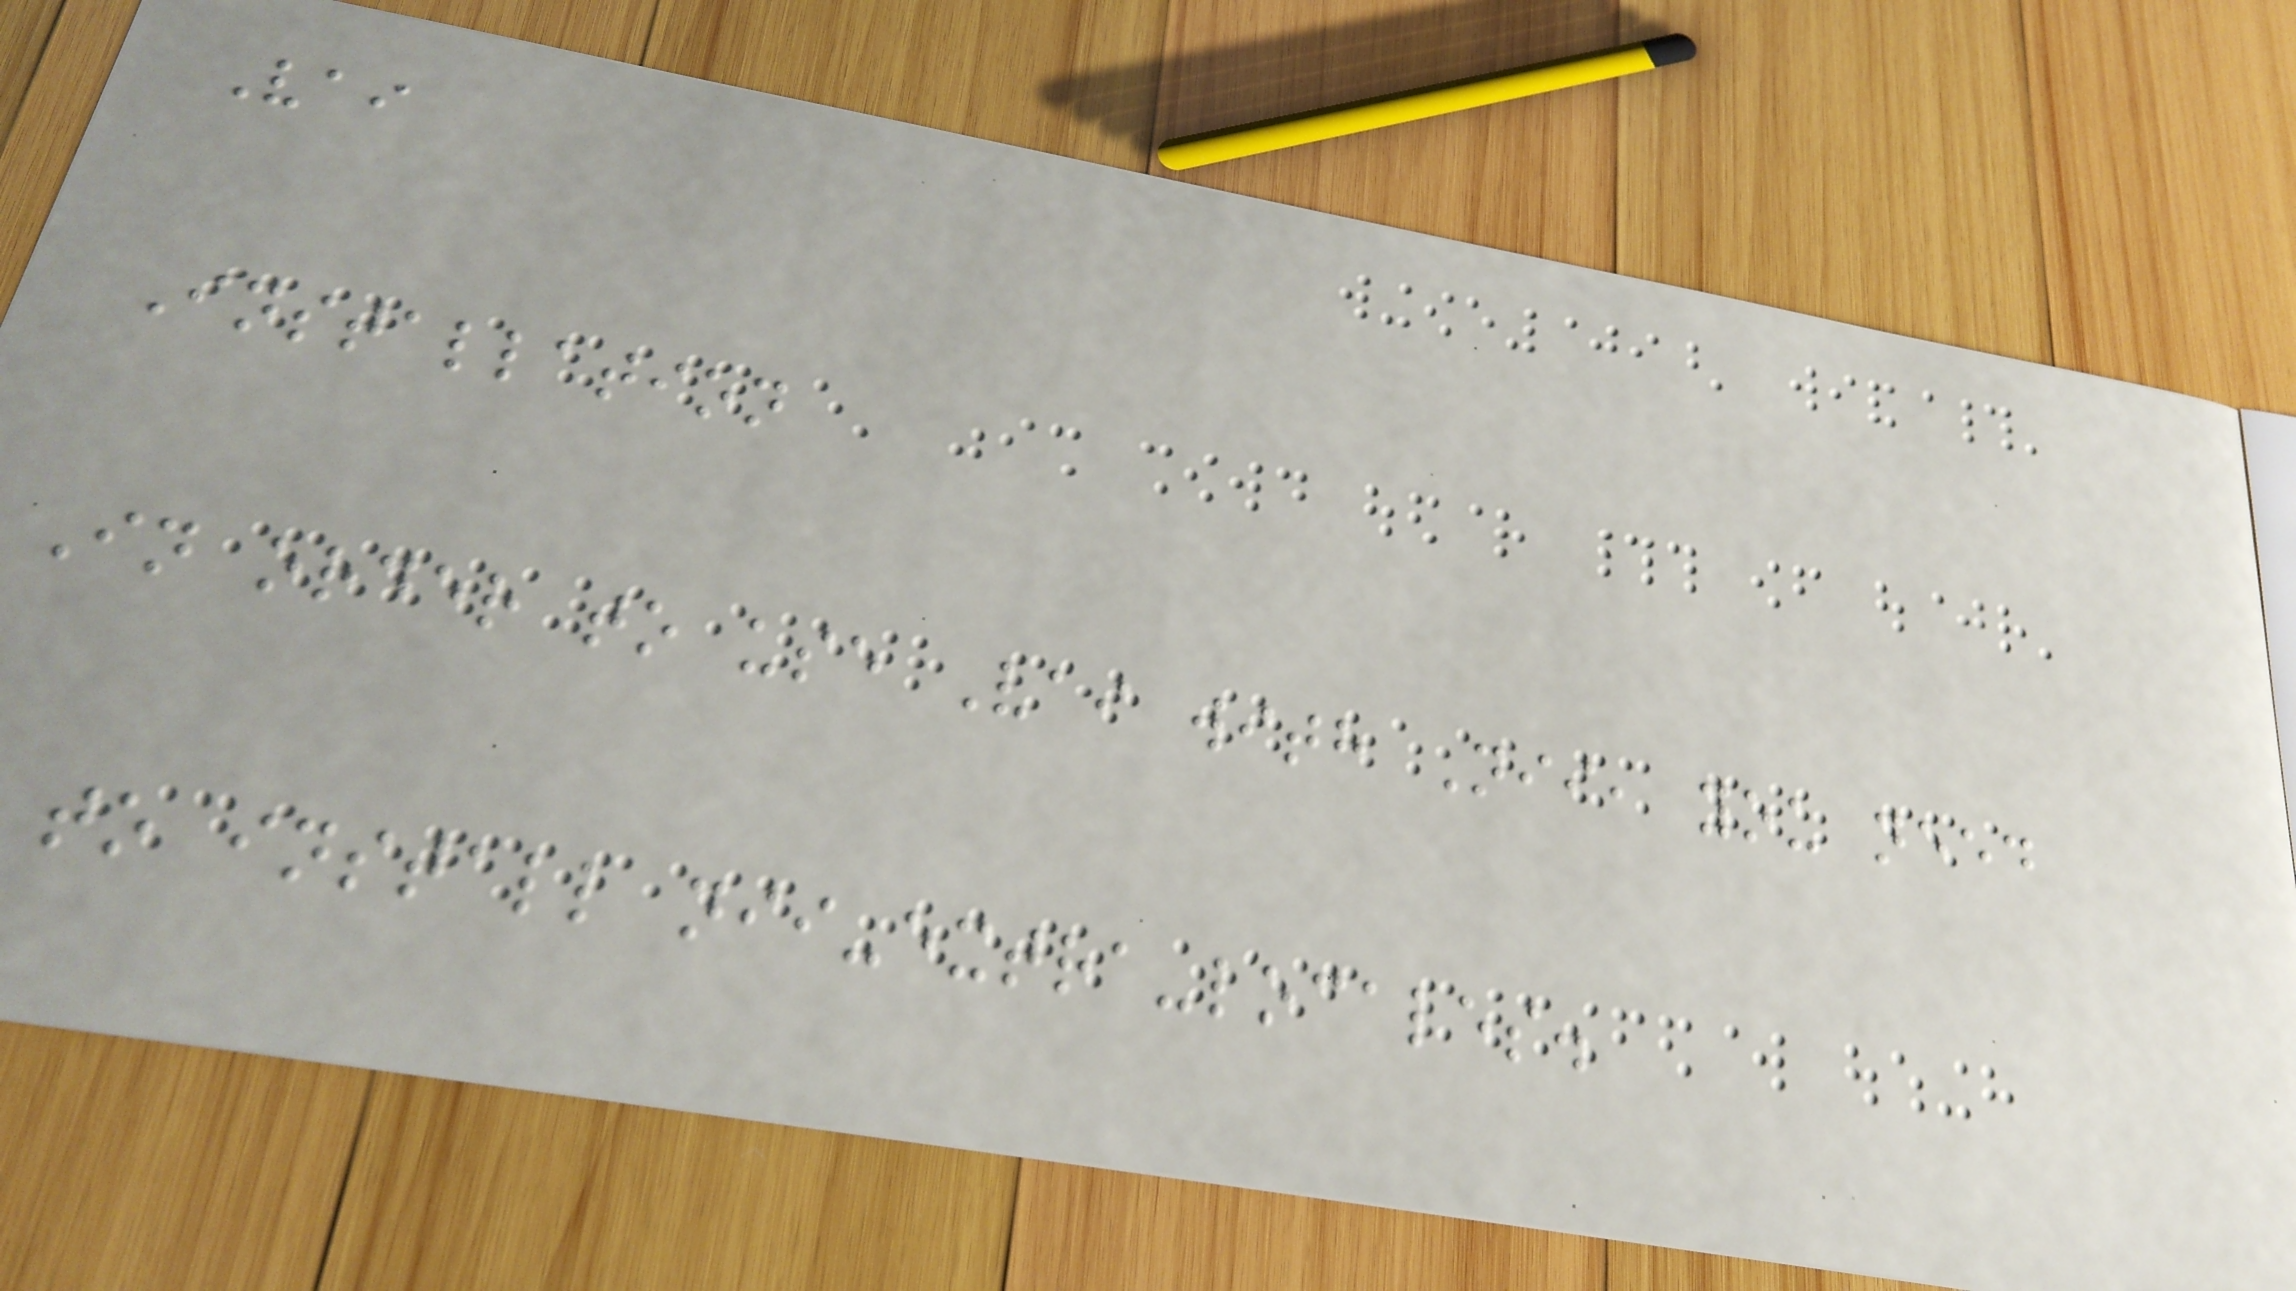Vai
Installation
In order to use Vai with Nii, you need
to install nii-extra-locales.
